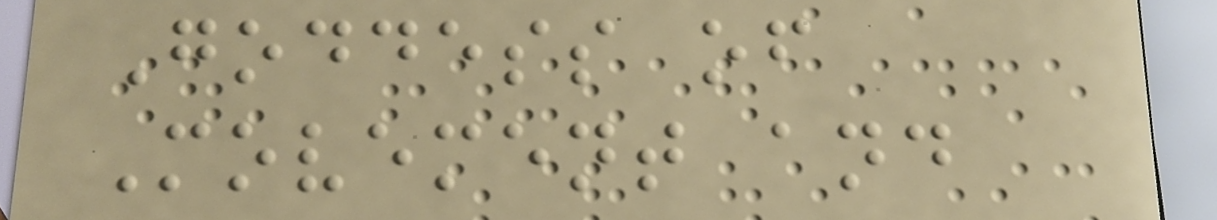Goddess of
Movement and
